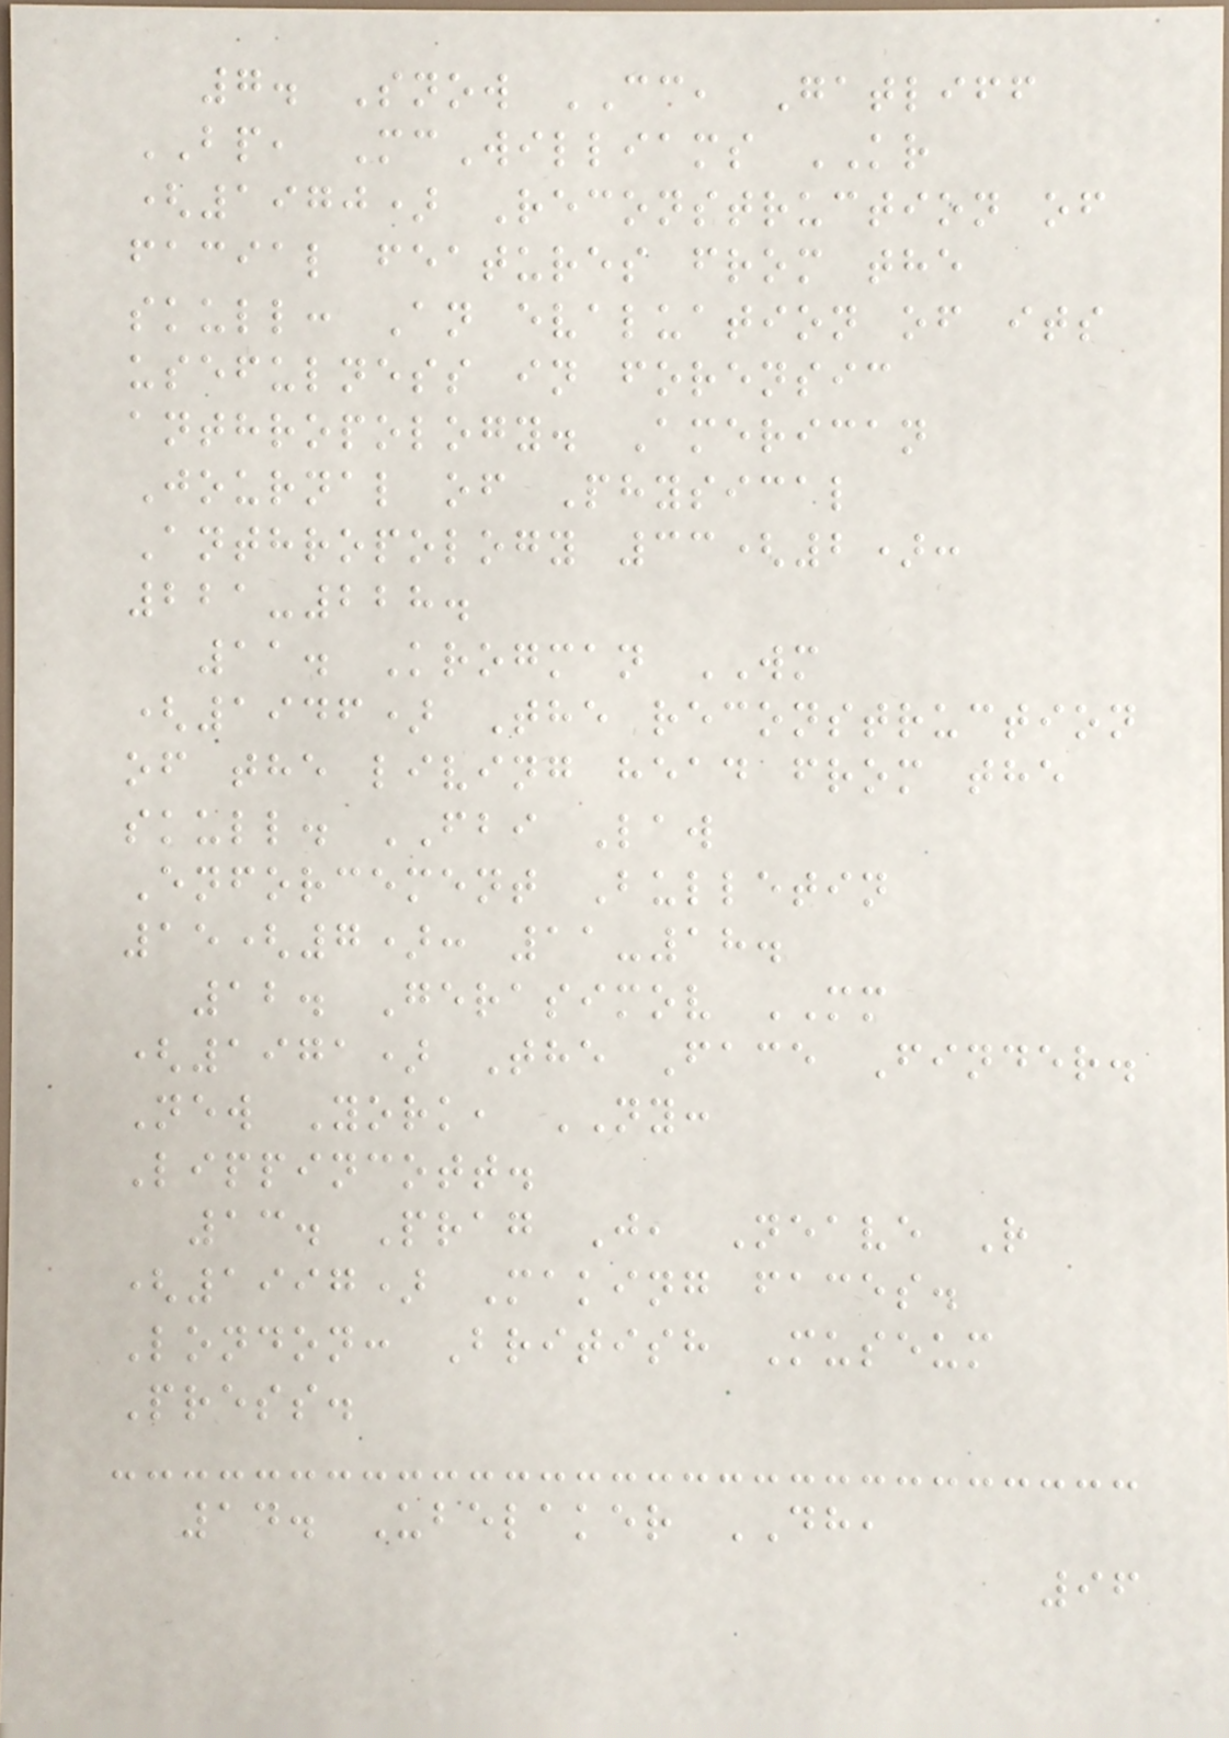7. Snow CC, Gatliff
BP, McWilliams KR
(1970) Reconstruction of
facial features from the
skull: An evaluation of its
usefulness in forensic
anthropology. American
Journal of Physical
Anthropology 33(2):
221-228.
11. Krogman WM
(1946) The reconstruction
of the living head from the
skull. FBI Law
Enforcement Bulletin
15(7): 11-18.
12. Gerasimov MM
(1971) The Face Finder.
New York, NY:
Lippincott.
13. Prag J, Neave R
(1997) Making faces.
London: British Museum
Press.
14. Ubelaker DH,
96
